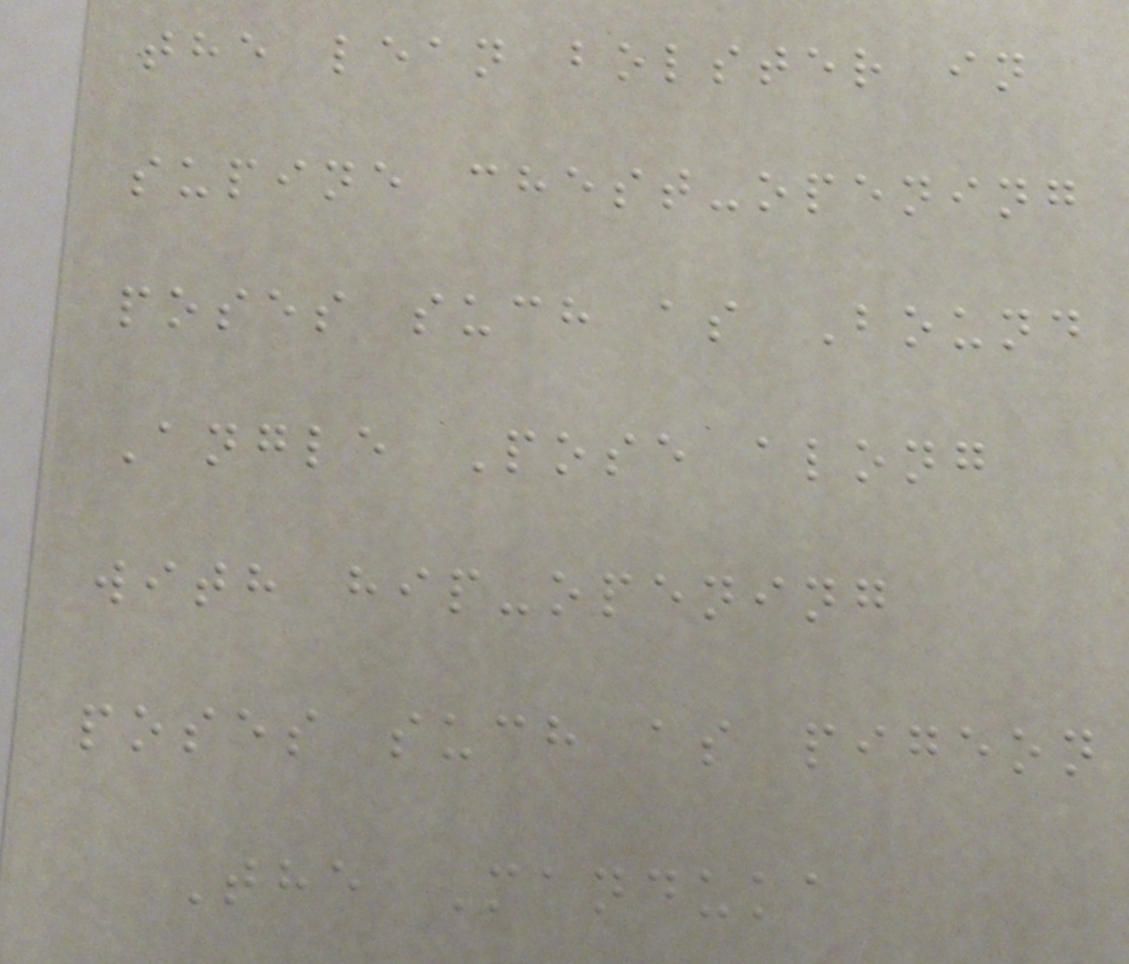the lean bolster in
supine chest-opening
poses such as Bound
Angle Pose along
with hip-opening
poses such as pigeon
The Manduka
